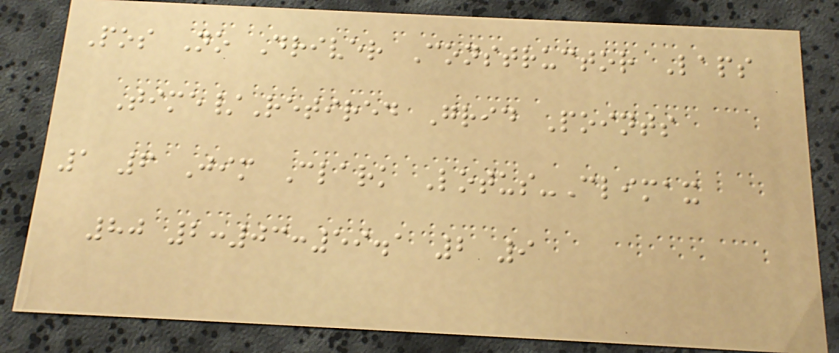Pos No Driver Constructor Laps
Time/Retired Grid Points
1 6 Jim Clark Lotus-Climax
80 2:03:59.1 2 9
